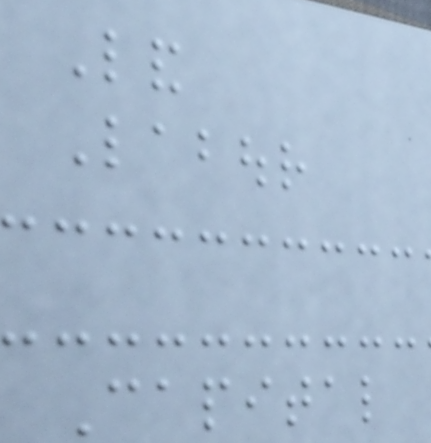Land
Labour
Capital
